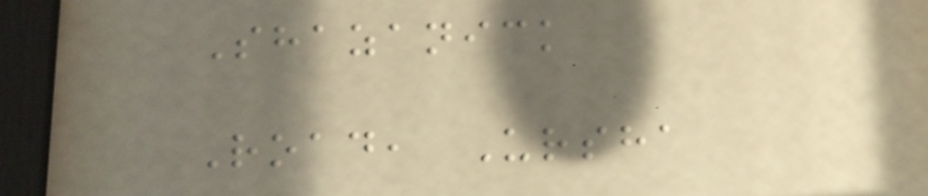Shazanick
Road, Ursha
